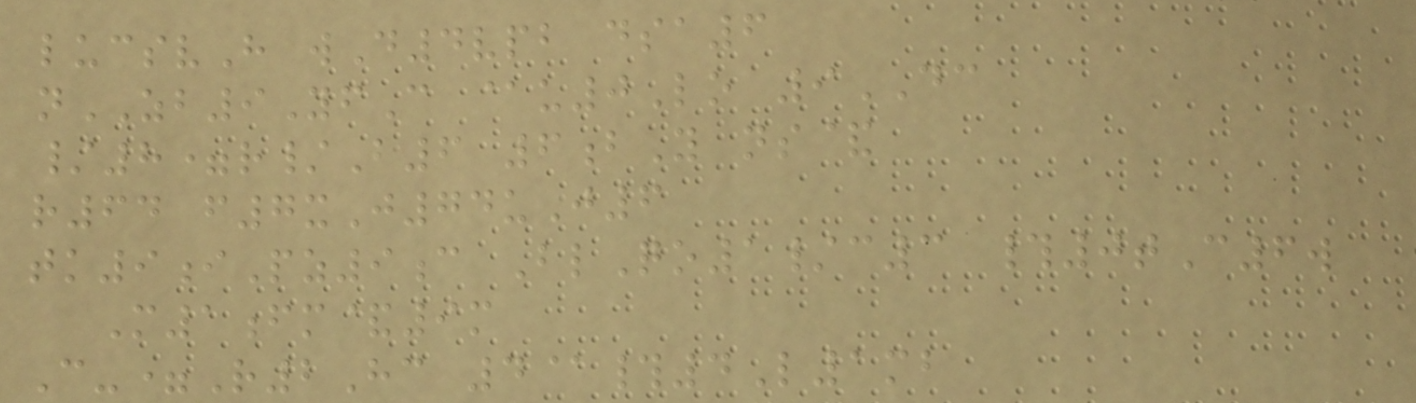lucsvH wD4vpb dsa6
nZB9YfC @u0Lo 9DC
/8=r/B6 6bY ns&
r64 f7xJ74uJ6
tk9iPz9c BlQo1/c3 #0tC6w
M1fm&9m
C-=R2Hc 4@#4L1mb
